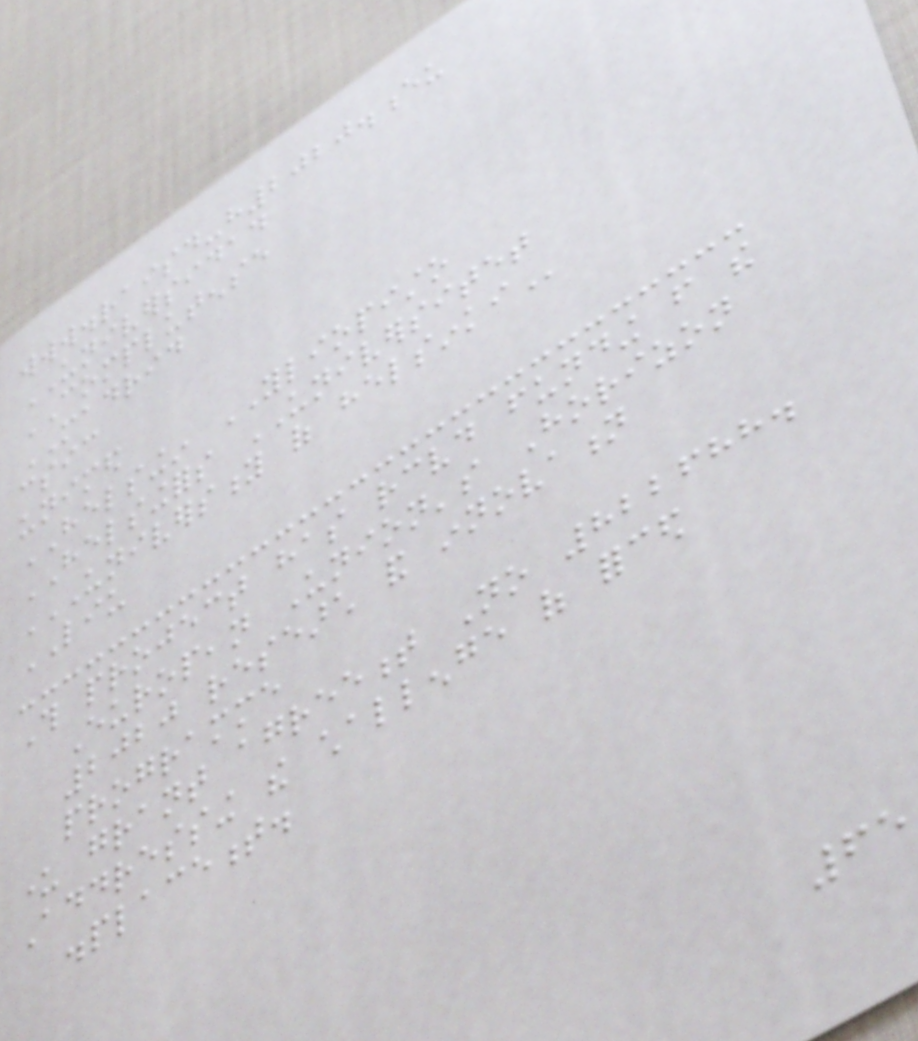www.raisd-h2020.eu
UNIVERSIDAD
COMPLUTENSE
MADRID
csic
unimed
HELSINGIN YLIOPISTO
HELSINGFORS UNIVERSITET
UNIVERSITY OF HELSINKI
LIU
This project has received funding from the
European Union's Horizon
2020 research and innovation
programme
under grant agreement No 822688.
Addressing the challenge of forced
displacement.
65
